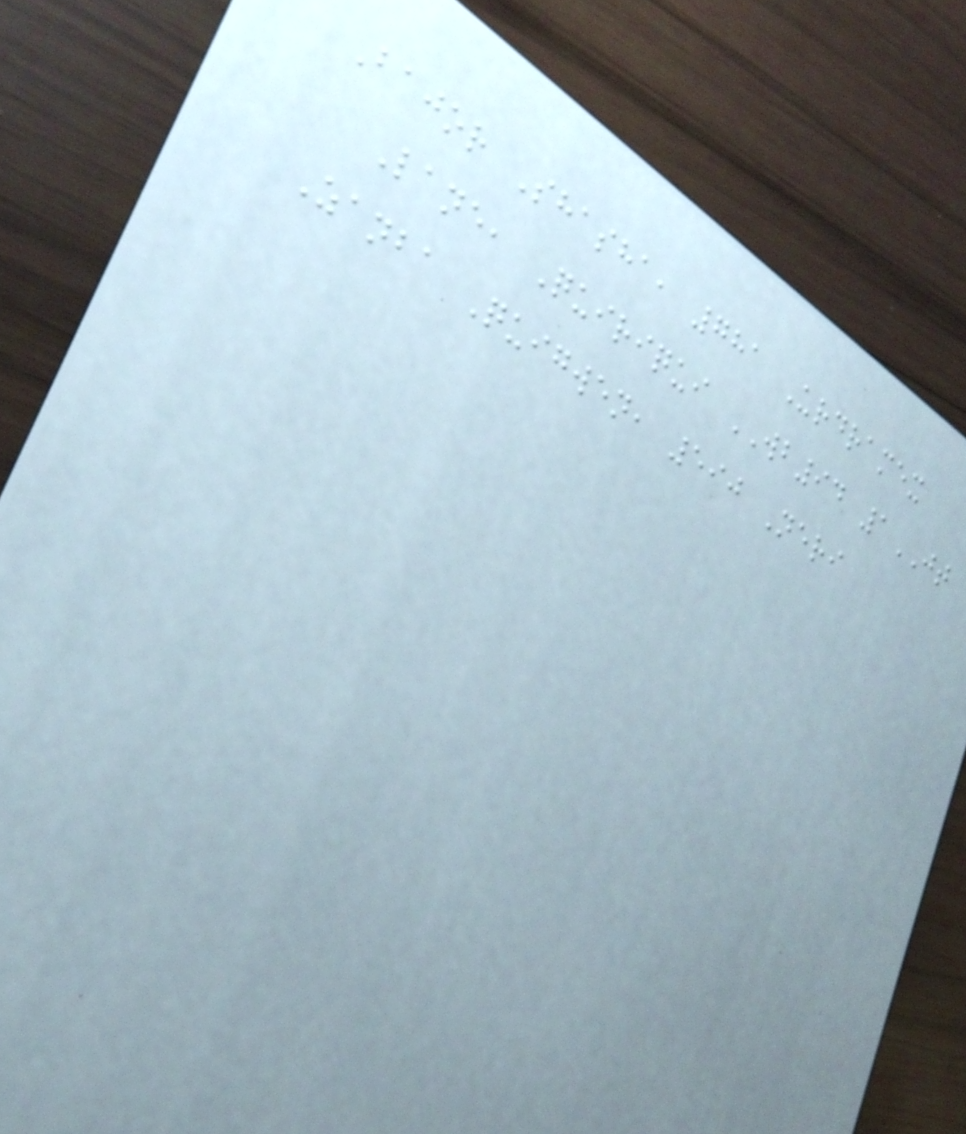Bajor Shasha, 781 Urdramex
Lane, Quiriqui WB94 1JT
Zanba Quigwen, 590 Neri
